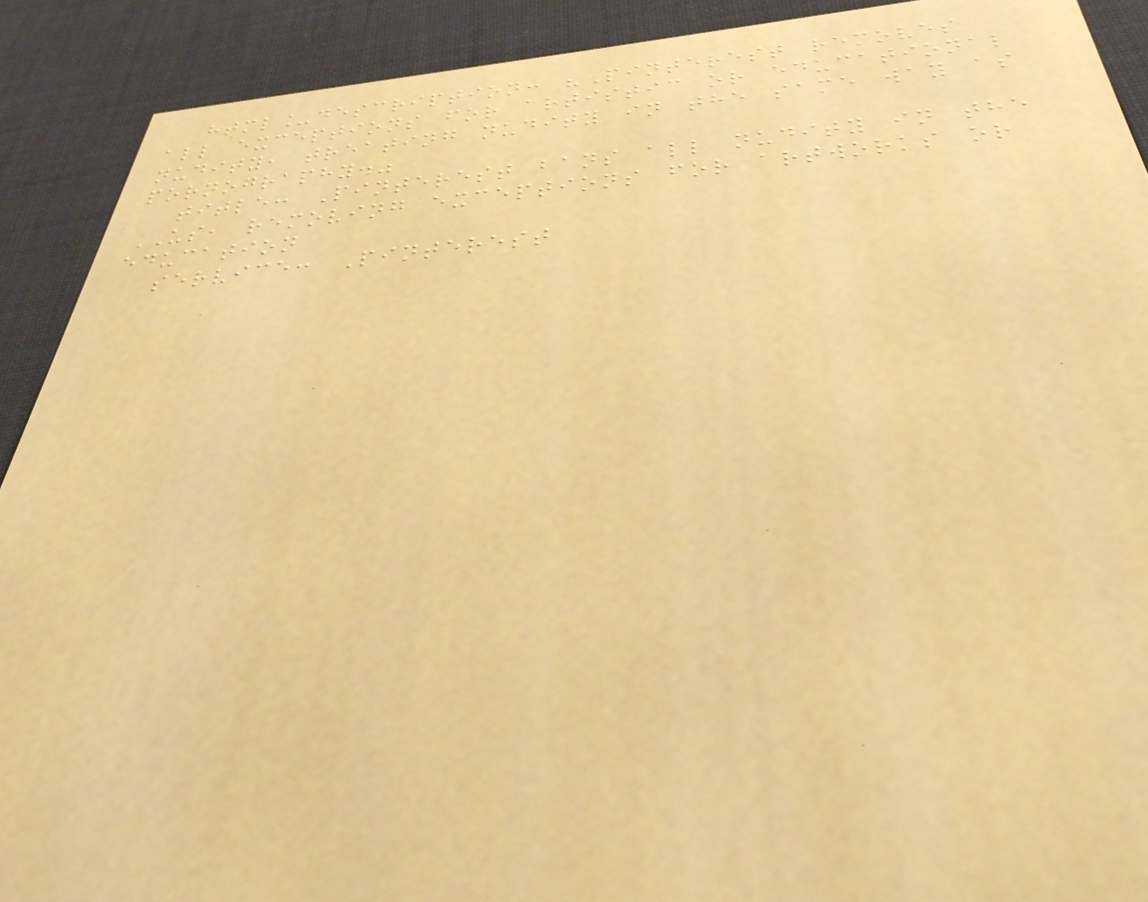html_description: "Pinterest removes
all exceptions for artistic or educational
nudity, treating nudity in the same way as
pornography."
title: Pinterest bans all nudity in the
US, removing exceptions for artworks or
education
service: Pinterest
